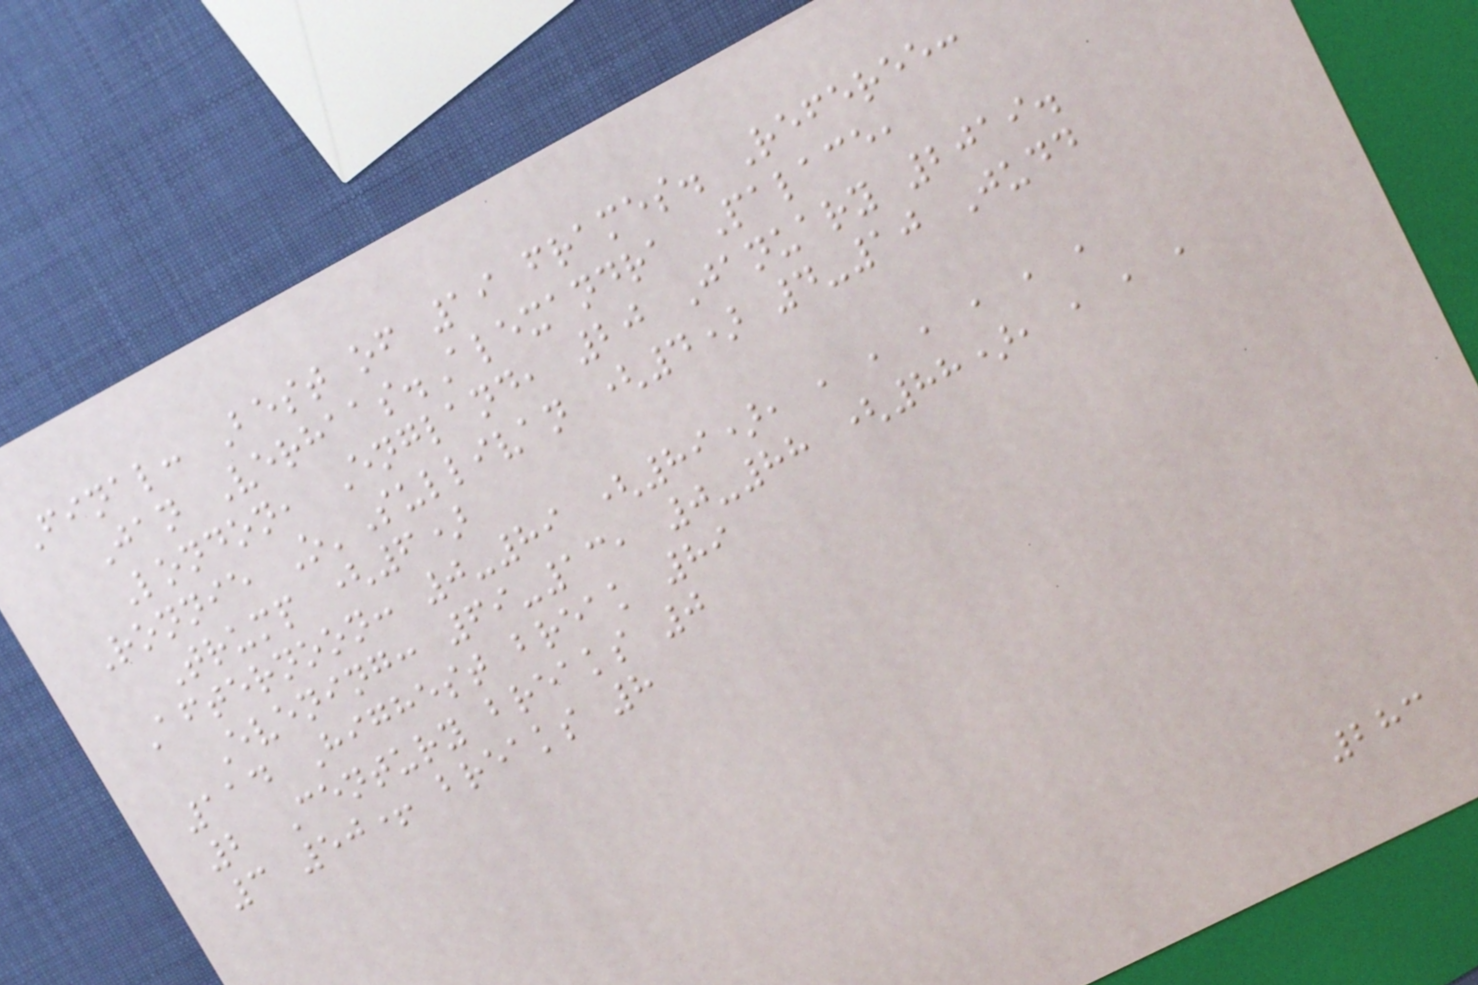Final: Best of 19 frames. Referee:
Jan Verhaas.Alexandra Palace,
London, England, 20 January 2019.
Ronnie O'Sullivan (4) 4-10 Judd
Trump (6)
Afternoon: 0-89 (89), , , , , , ,
Evening: 69-13, 0-88 (88), , , ,
114 Highest break 89
2 Century breaks 0
3 50+ breaks 8
283
